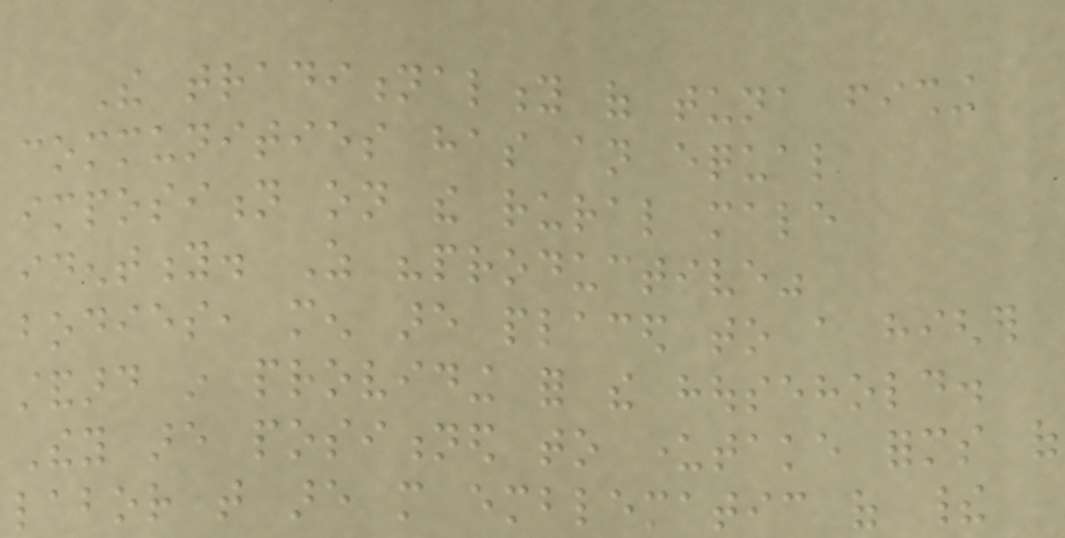The traditionality of tuna fishing
communities has an equal
imposition on the rural male
identity. As "productive"
bodies, men are placed to a higher
standard in providing for the household.
They are positioned to undertake forms of
labor that are more emblematic of their
